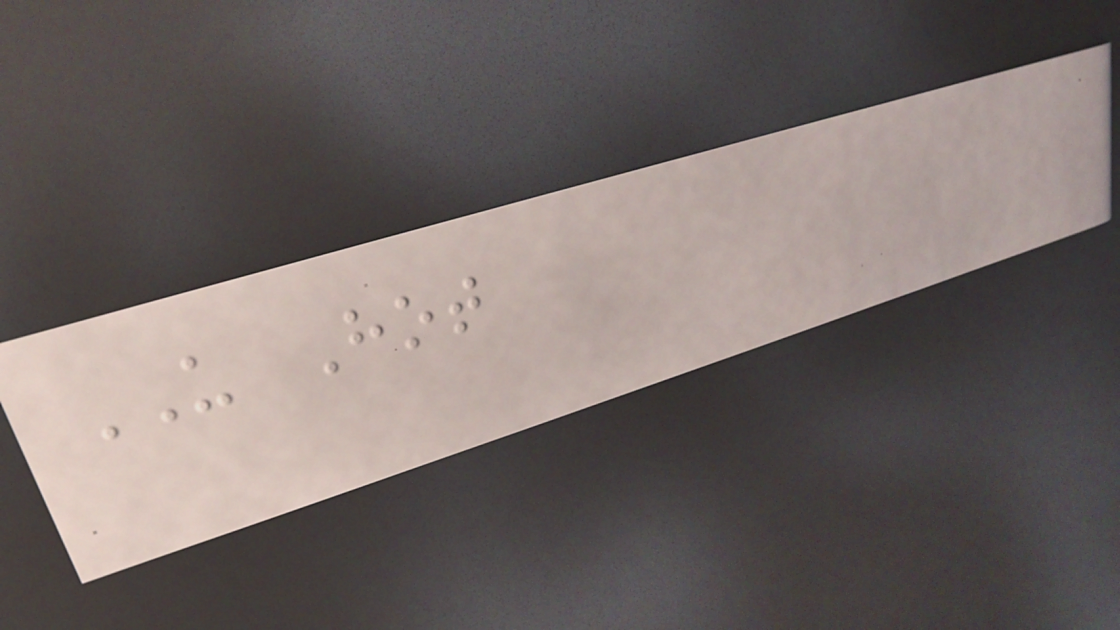US Hot
